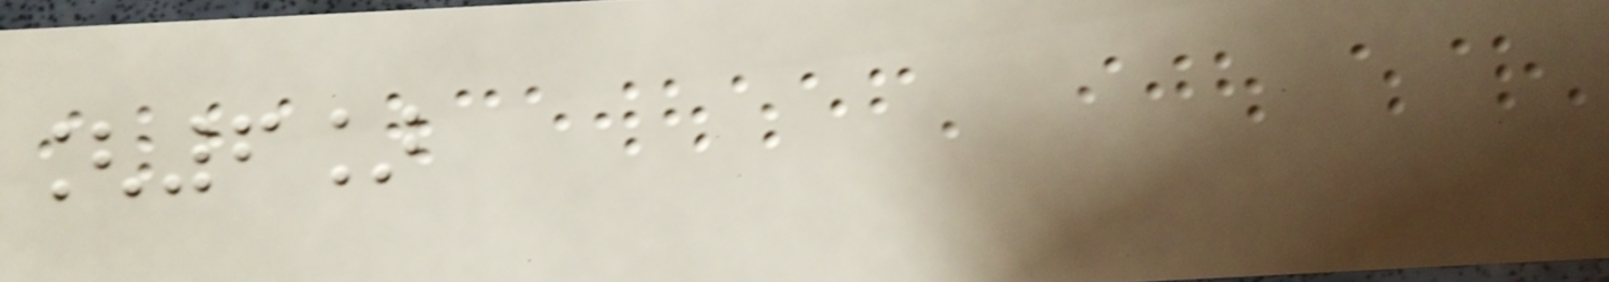[6]
